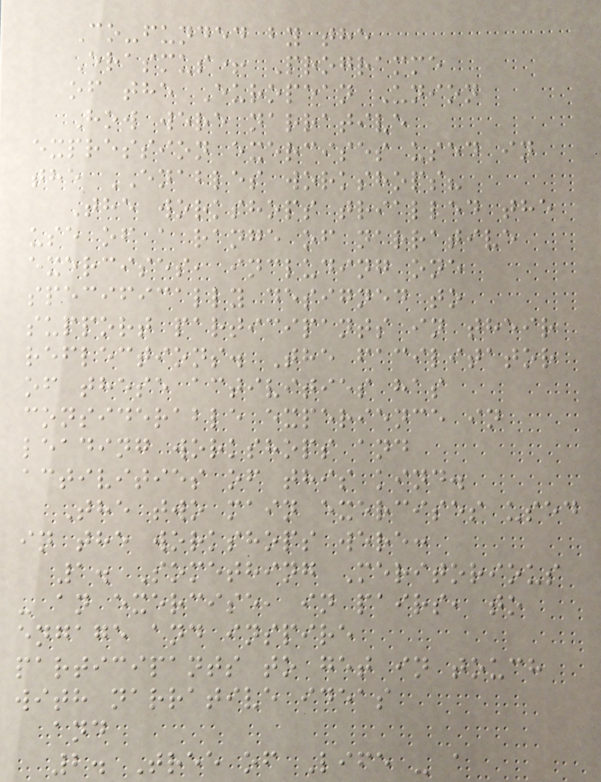Co-funded by the
Erasmus+ Programme
of the European Union
How were narrative
expression exercises used in
the ENABLES workshops?
The workshops trialled the
use of a range of narrative
exercises, including one
specifically designed to
support participants in their
reflections. The facilitator
of these activities has
considerable experience in
leading workshops and
activities of this kind.
The two main exercises used
in the workshops were:
1. Something Meritorious
- an exercise, in pairs, to
engage and inspire
participants to get in touch
with narrative ideas
and
2. Tree of Life - a
